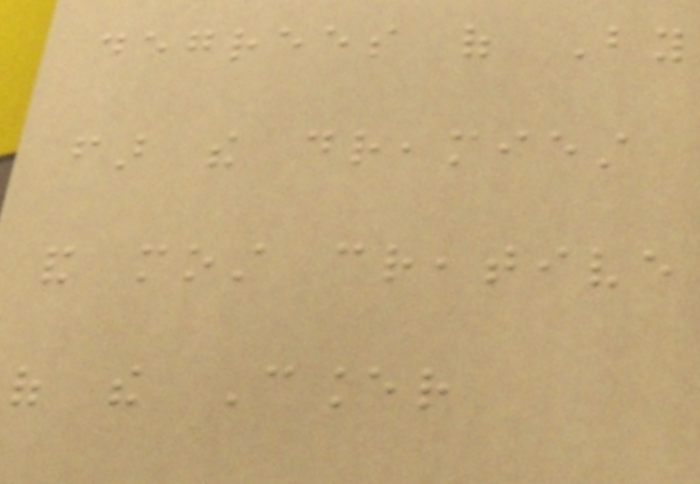degrees of By
far the dreamiest
and most creative
of the Cancer
